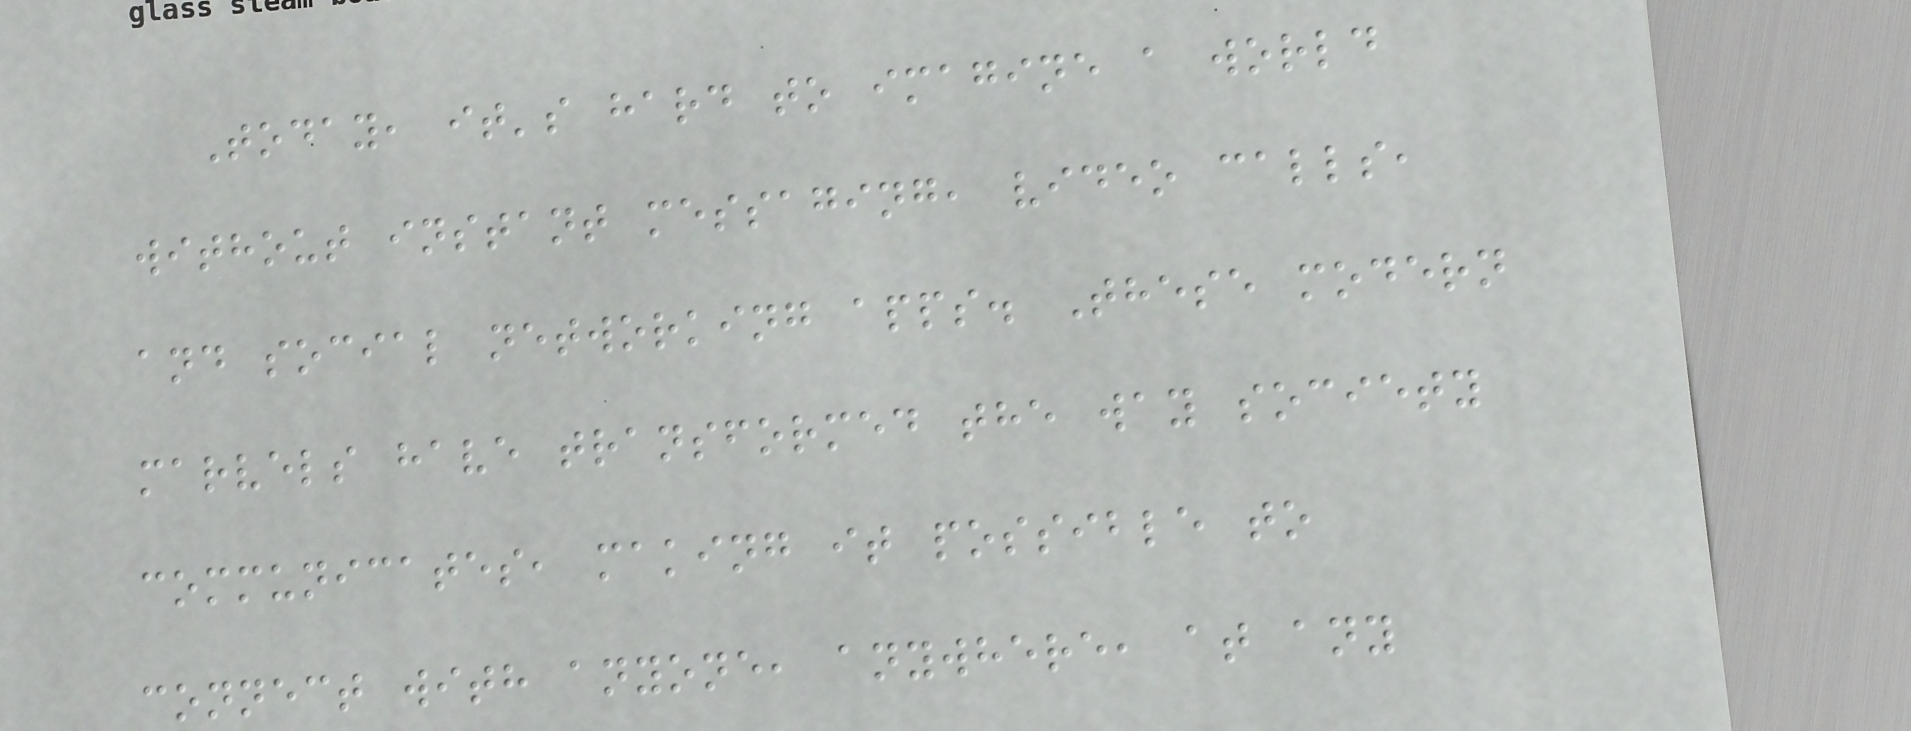Today, it's hard to imagine a world
without instant messaging, video calls,
and social networking apps. These modern
marvels have transformed the way society
communicates, making it possible to
connect with anyone, anywhere, at any
